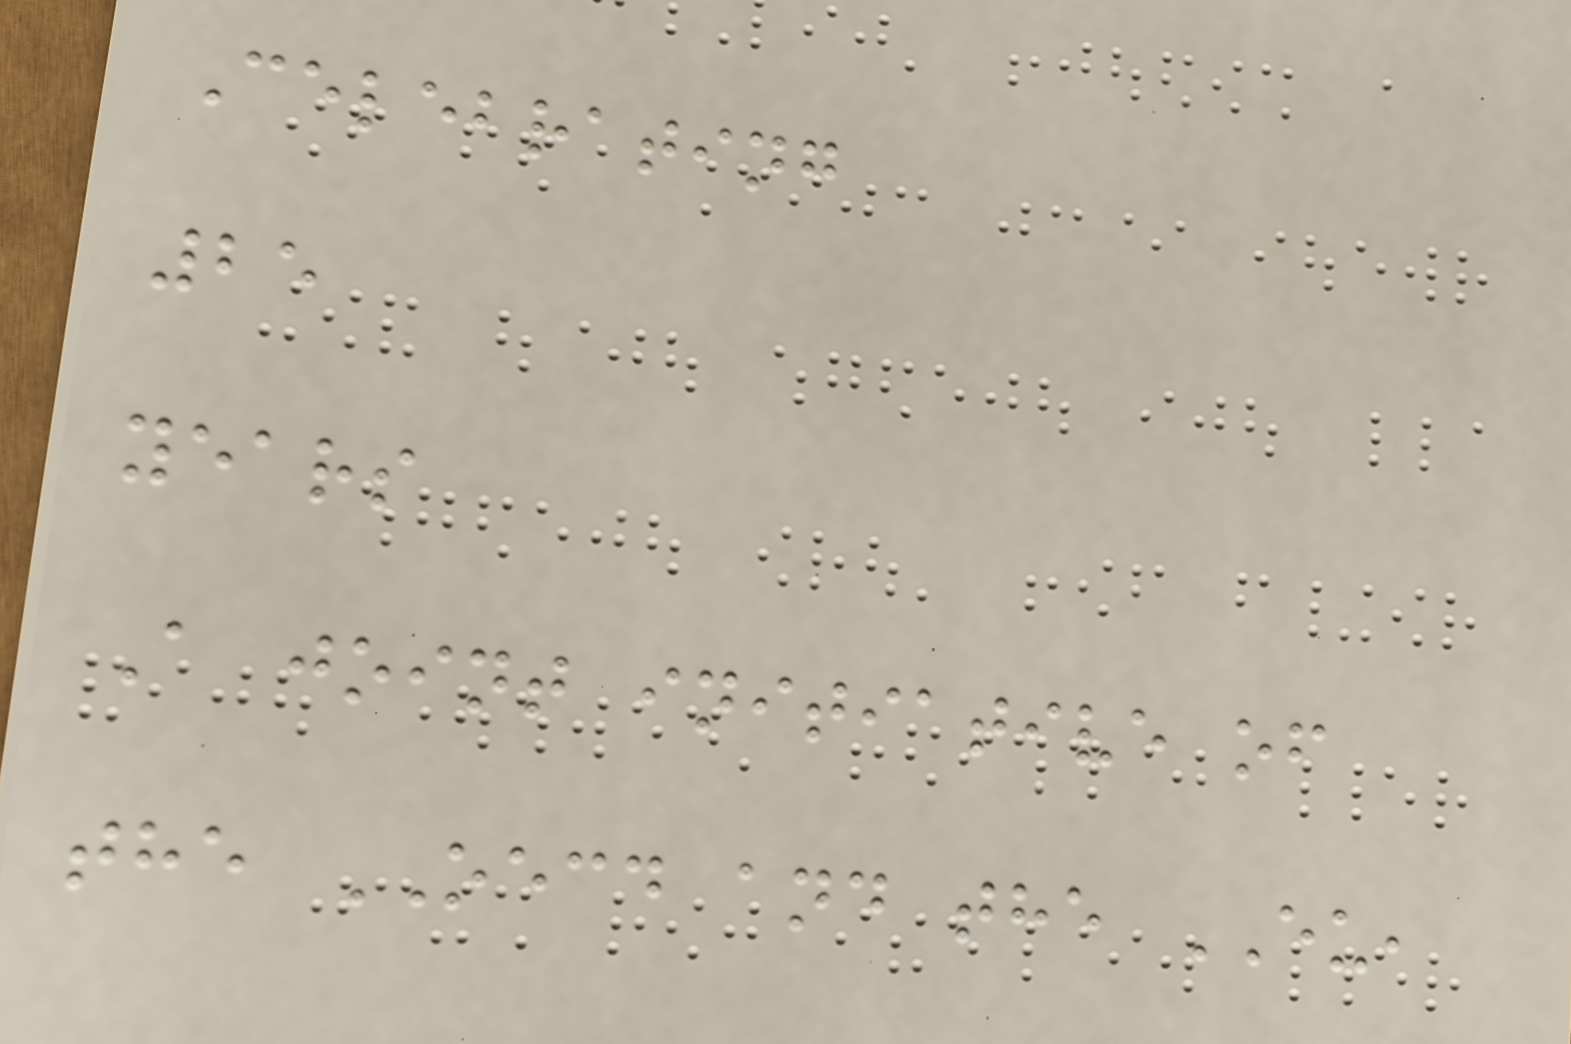Celebrating
25
years
A joint initiative of
the OECD and the EU,
